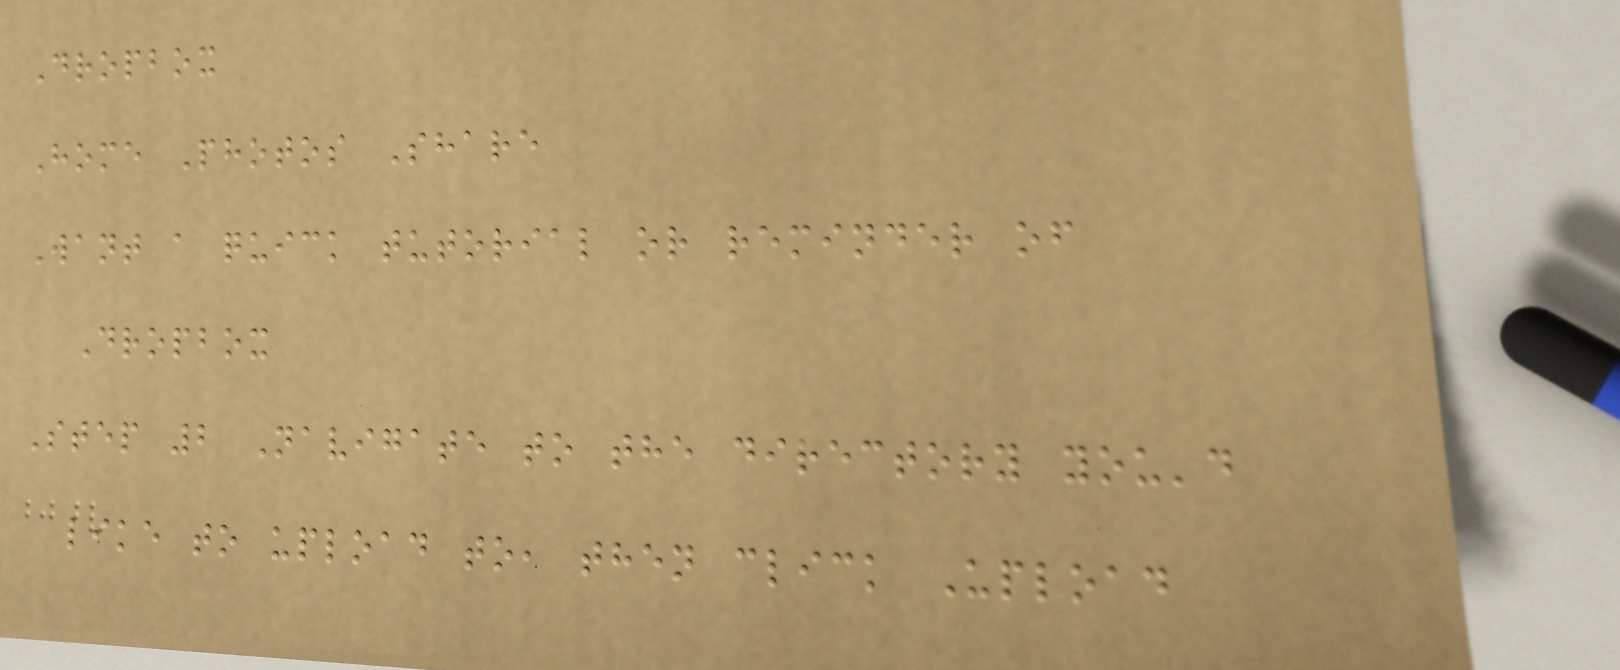Dropbox
Home Photos Share
Want a quick tutorial or reminder of
Dropbox
Step 2 Navigate to the directory you'd
like to upload to, then click Upload
